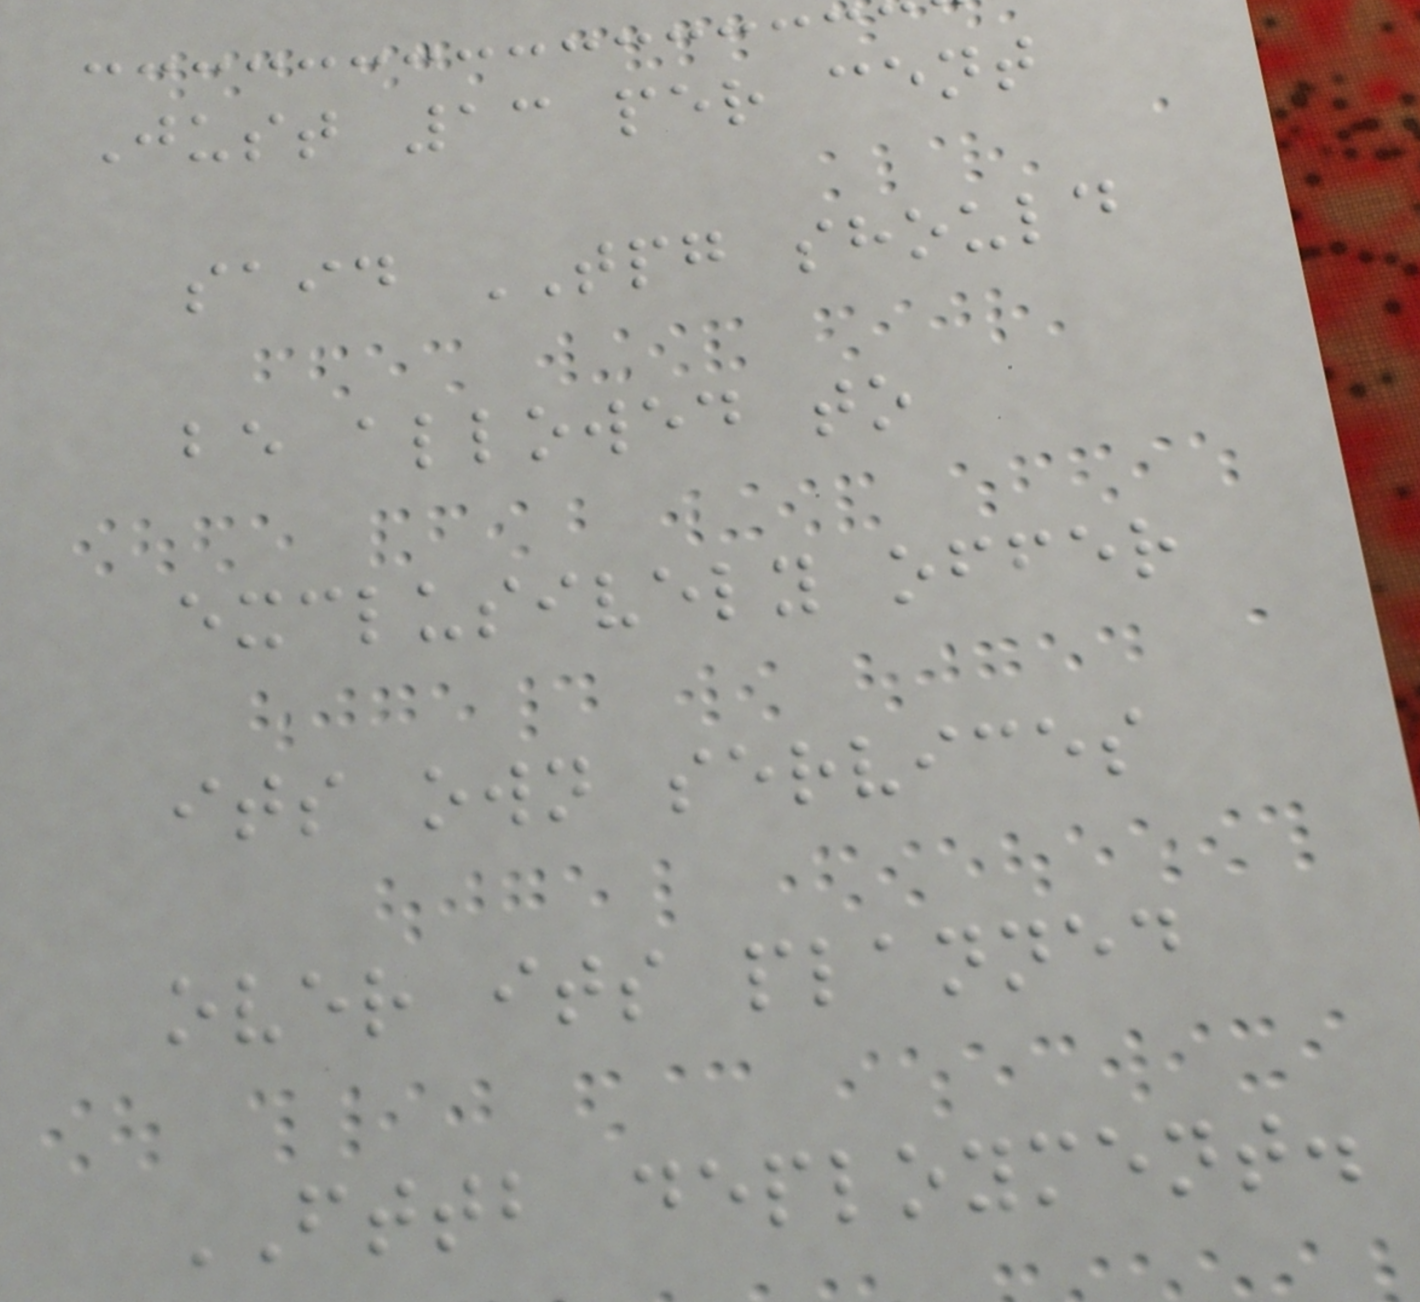Just 13 per cent
said TPG should
be allowed to
exclusively offer
its own services
over its planned
FTTB deployment.
